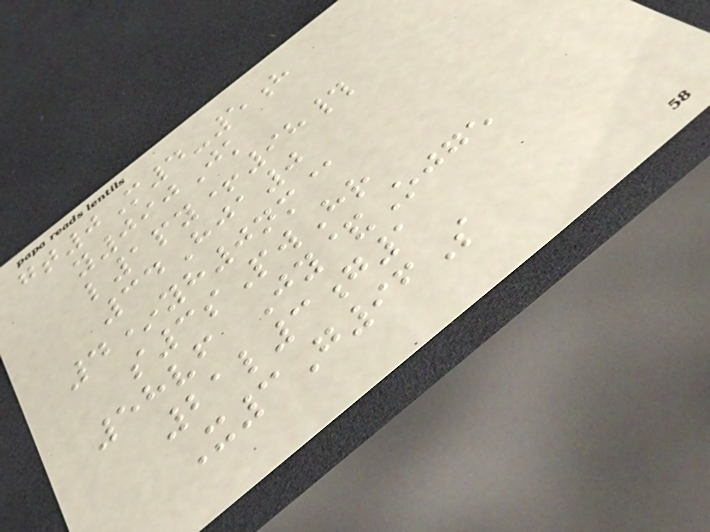gt0M4-5h
y090Jk
l1py+98#
34Hja0
4*yh0nm@
s3sPwHr
58vf Jy&Ojge
21l3g1
X3G96S
